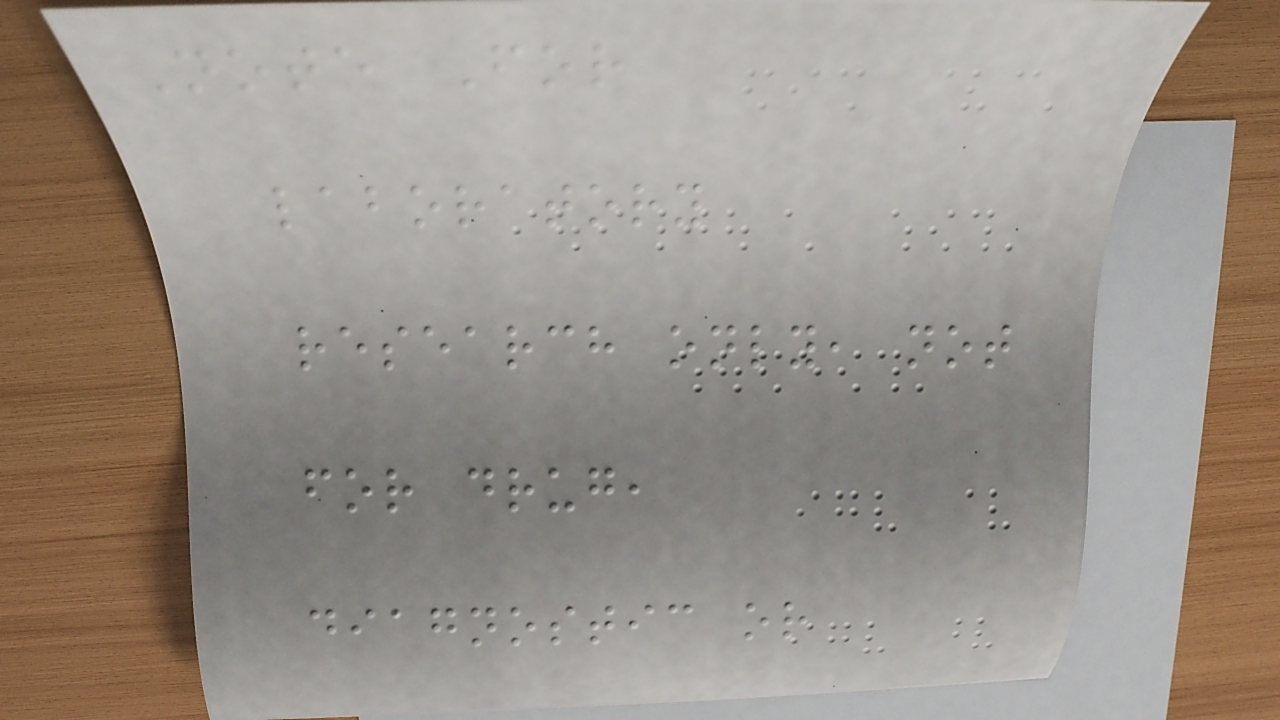Note For
laboratory
research only, not
for drug,
diagnostic or
